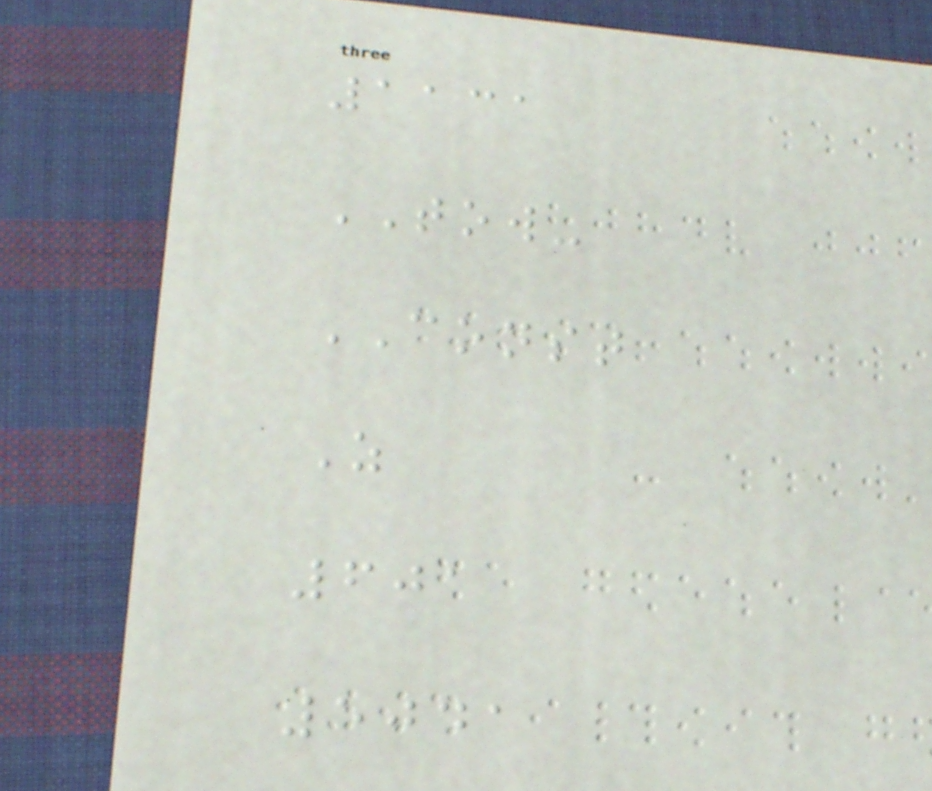1131
TOW-
CONST
Z
601
5041
